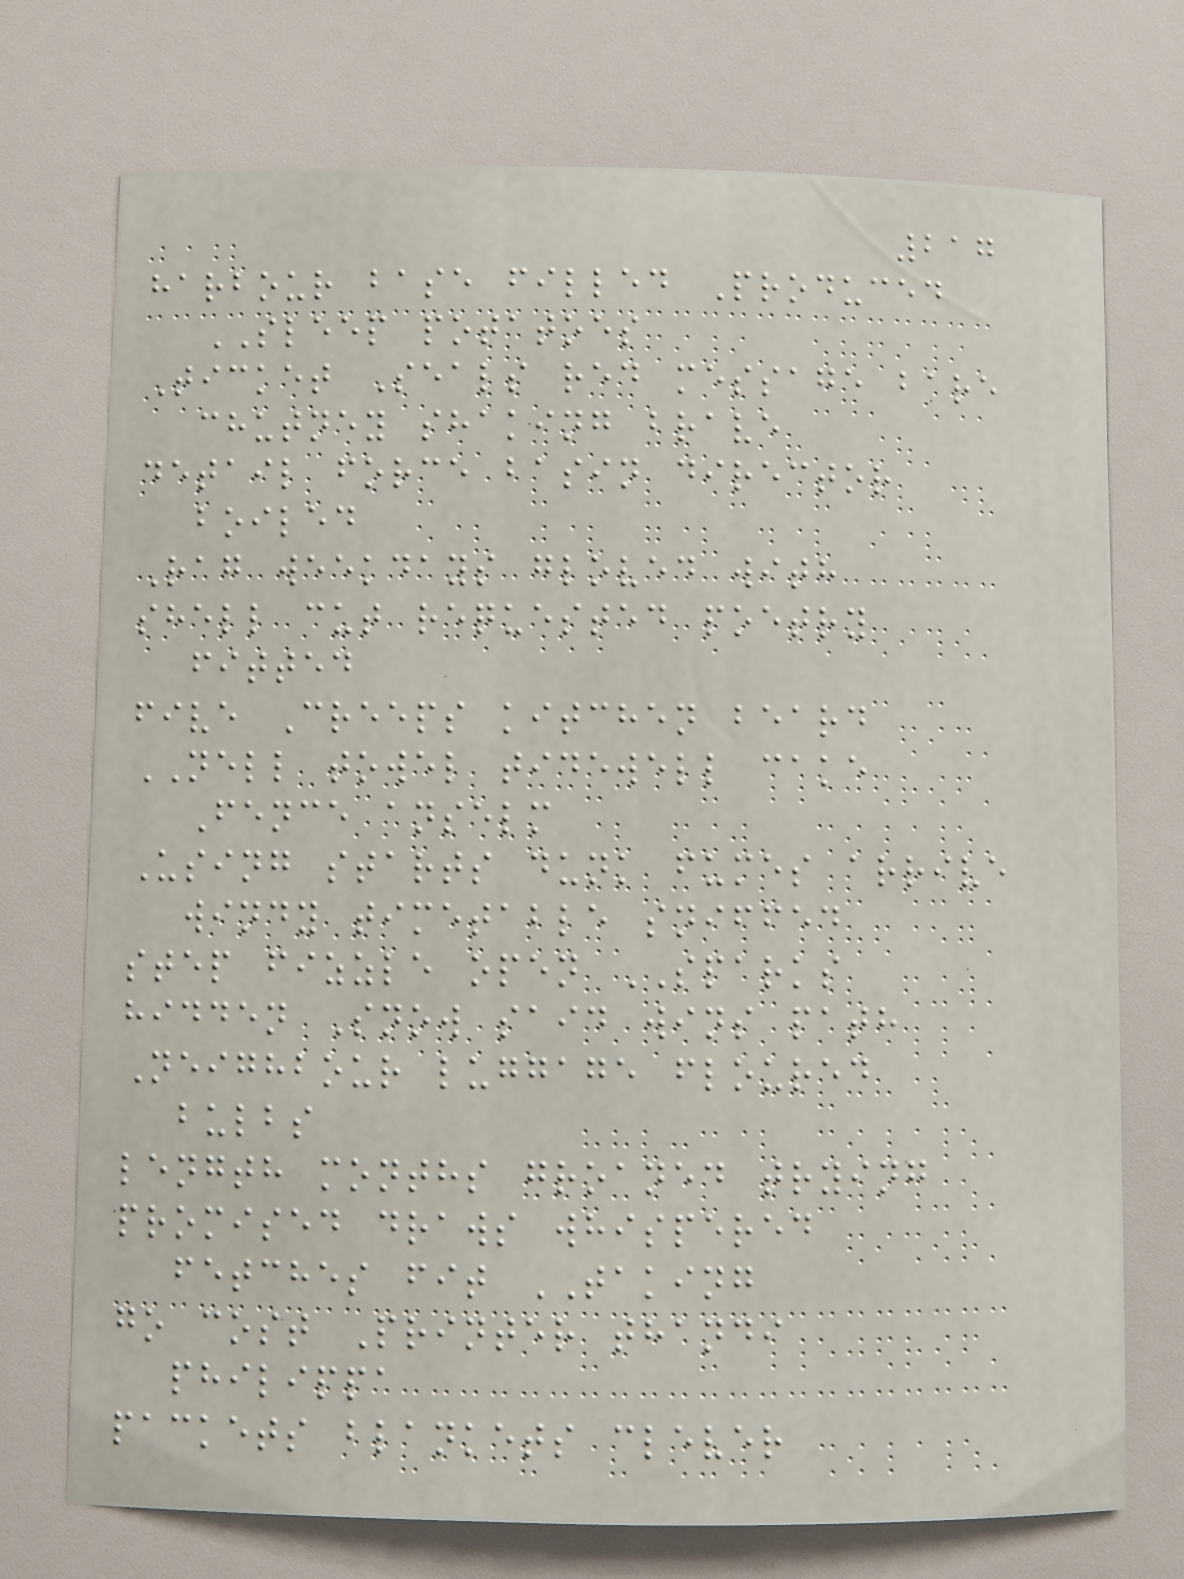217
harbour base filled Produced
SLEEP potatoes
Ticket Seals red message bare
chutney shaking brave
detail force basin director
boiled
Rag weekdays gloved with
shell cut requested poetry
fitted
five Creeps kitchen beard
NELL towel tidewell cake
Fence anselm
Using starts dunk fumes arrive
windy timetable sniffed
step fizzle open SPARKS
hidden Snow said wins path
Neighbour luggage floured
bulbs
length months groaned trying
promised draws whispered
fetches fit TAKING
go cost Printer thandi
philippa
packets blankets clever
